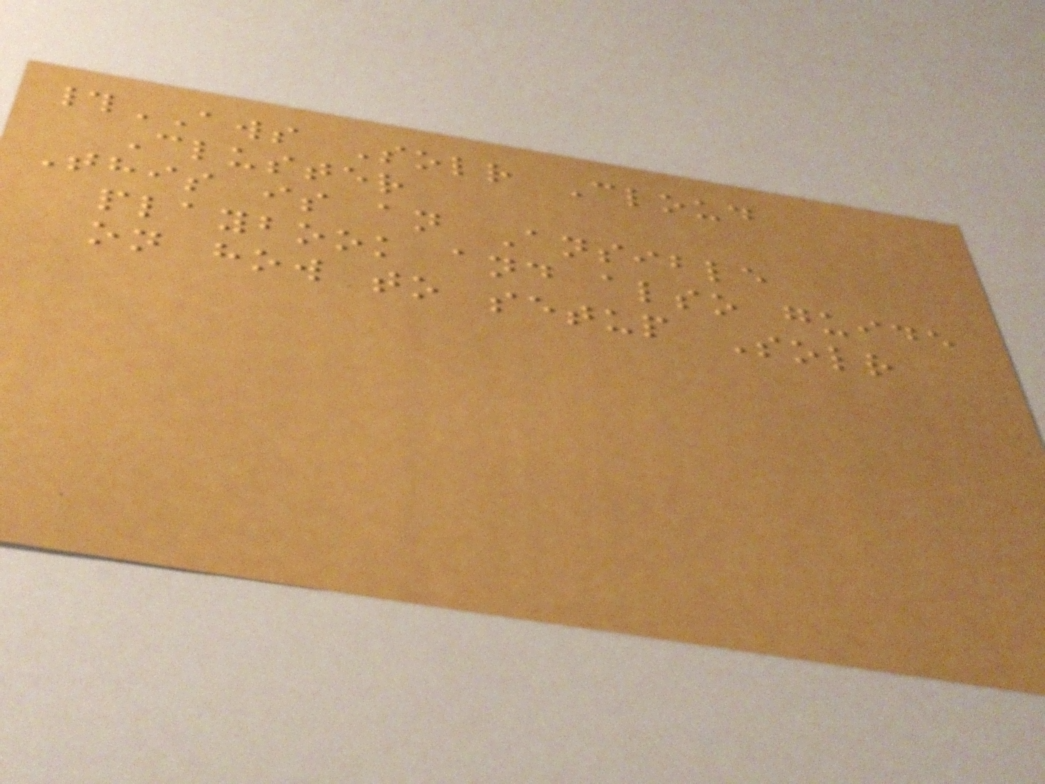#AWS Solr Cloud
Cluster
This is an Ansible
playbook and also guide
on how to setup Solr
